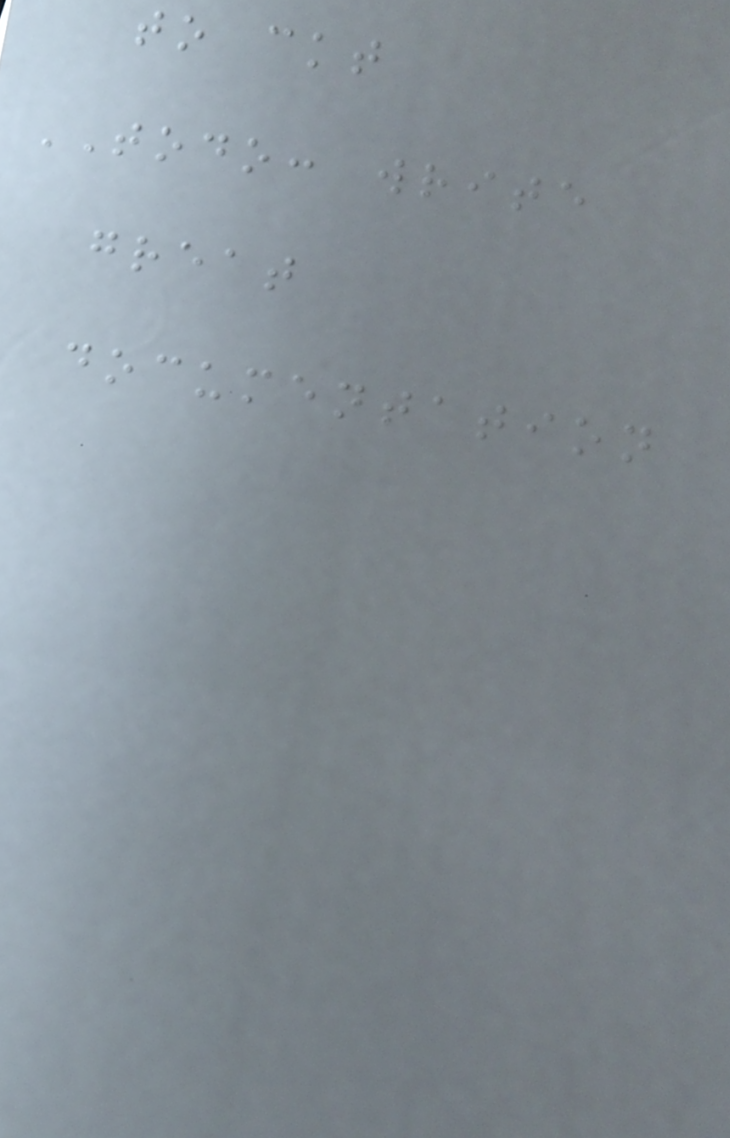to ckt
TODO: write
great
documentation
